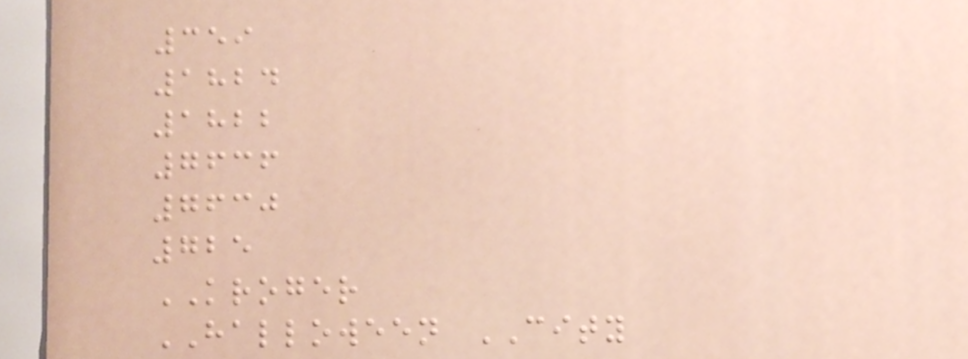359
1824
1822
7636
7630
725
KROGER
HALLOWEEN CITY
